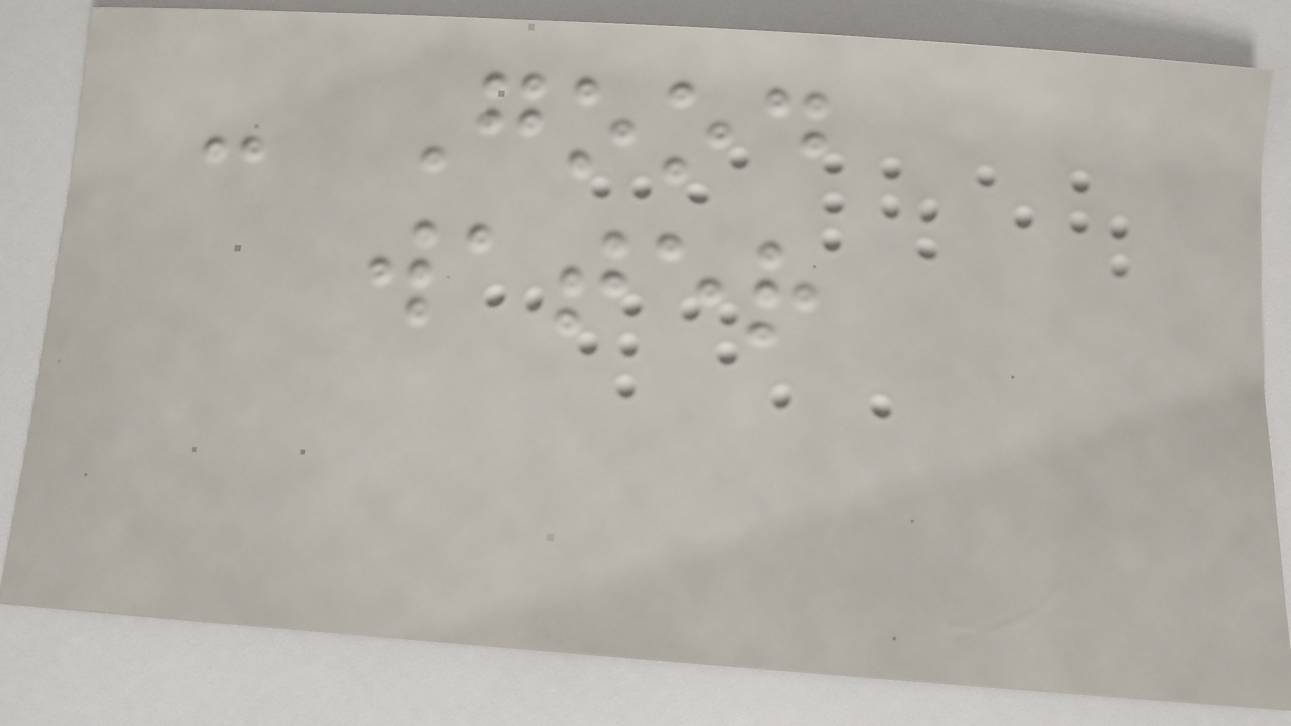- Good
water
